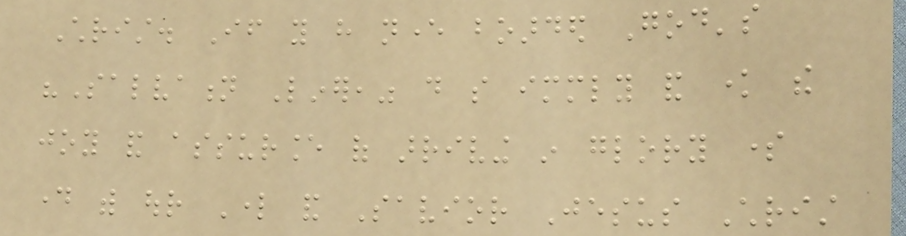Christ. If you have never boarded God's
"Salvation Liner," do so immediately and know the
joy and assurance of arriving in glory some
day with our Lord and Savior Jesus Christ
